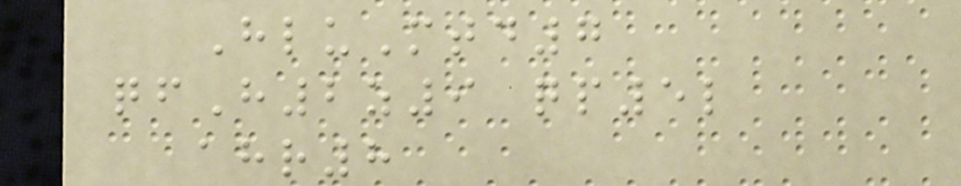HluMtd7
qfH2z9 qp5l
ahr8
